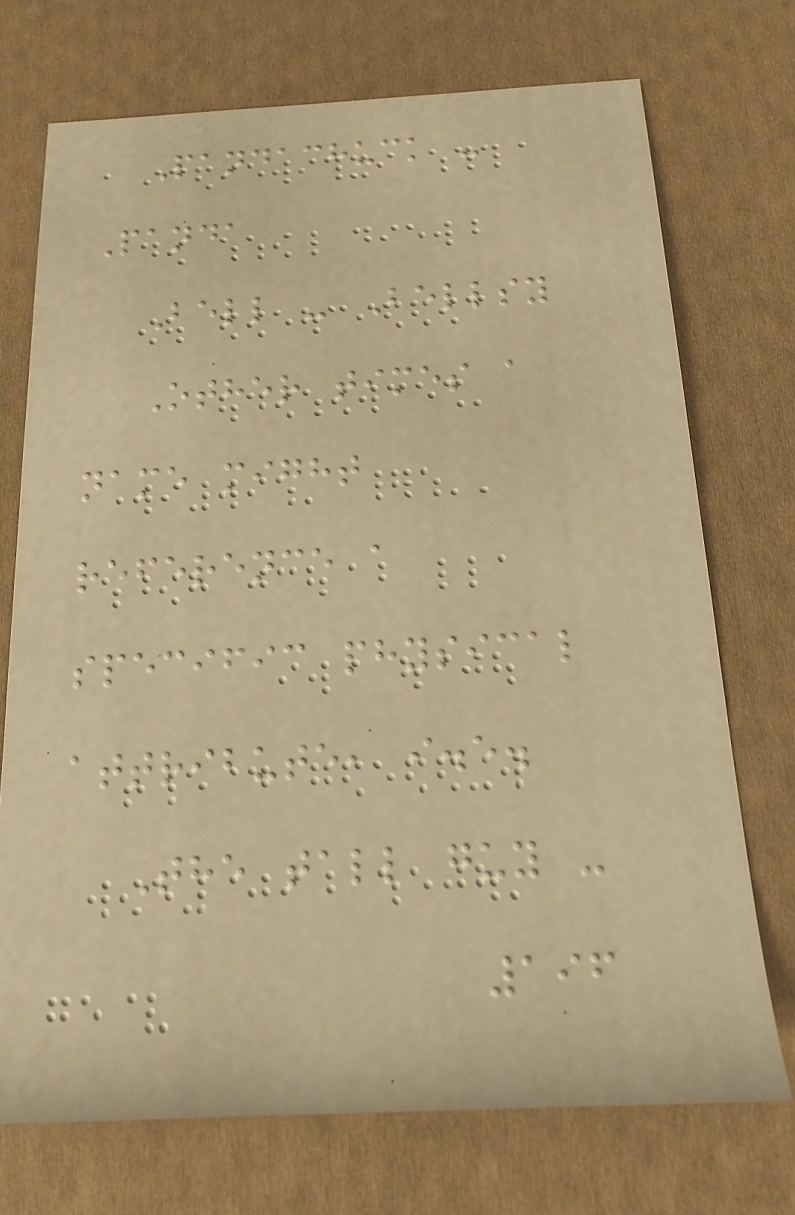Pandachuck -
Panda
Bell - Bellsy
Other times a
name might
reference a
specific physical
attribute, i.e.
The tall guy -
196
